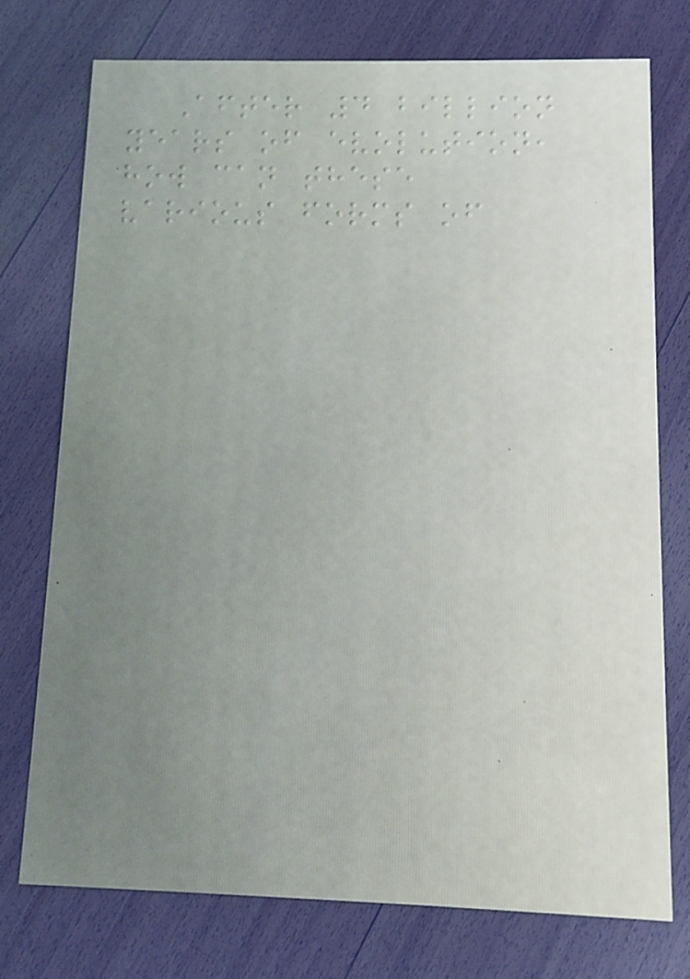After 4 billion
years of evolution,
how can these
various forms of
